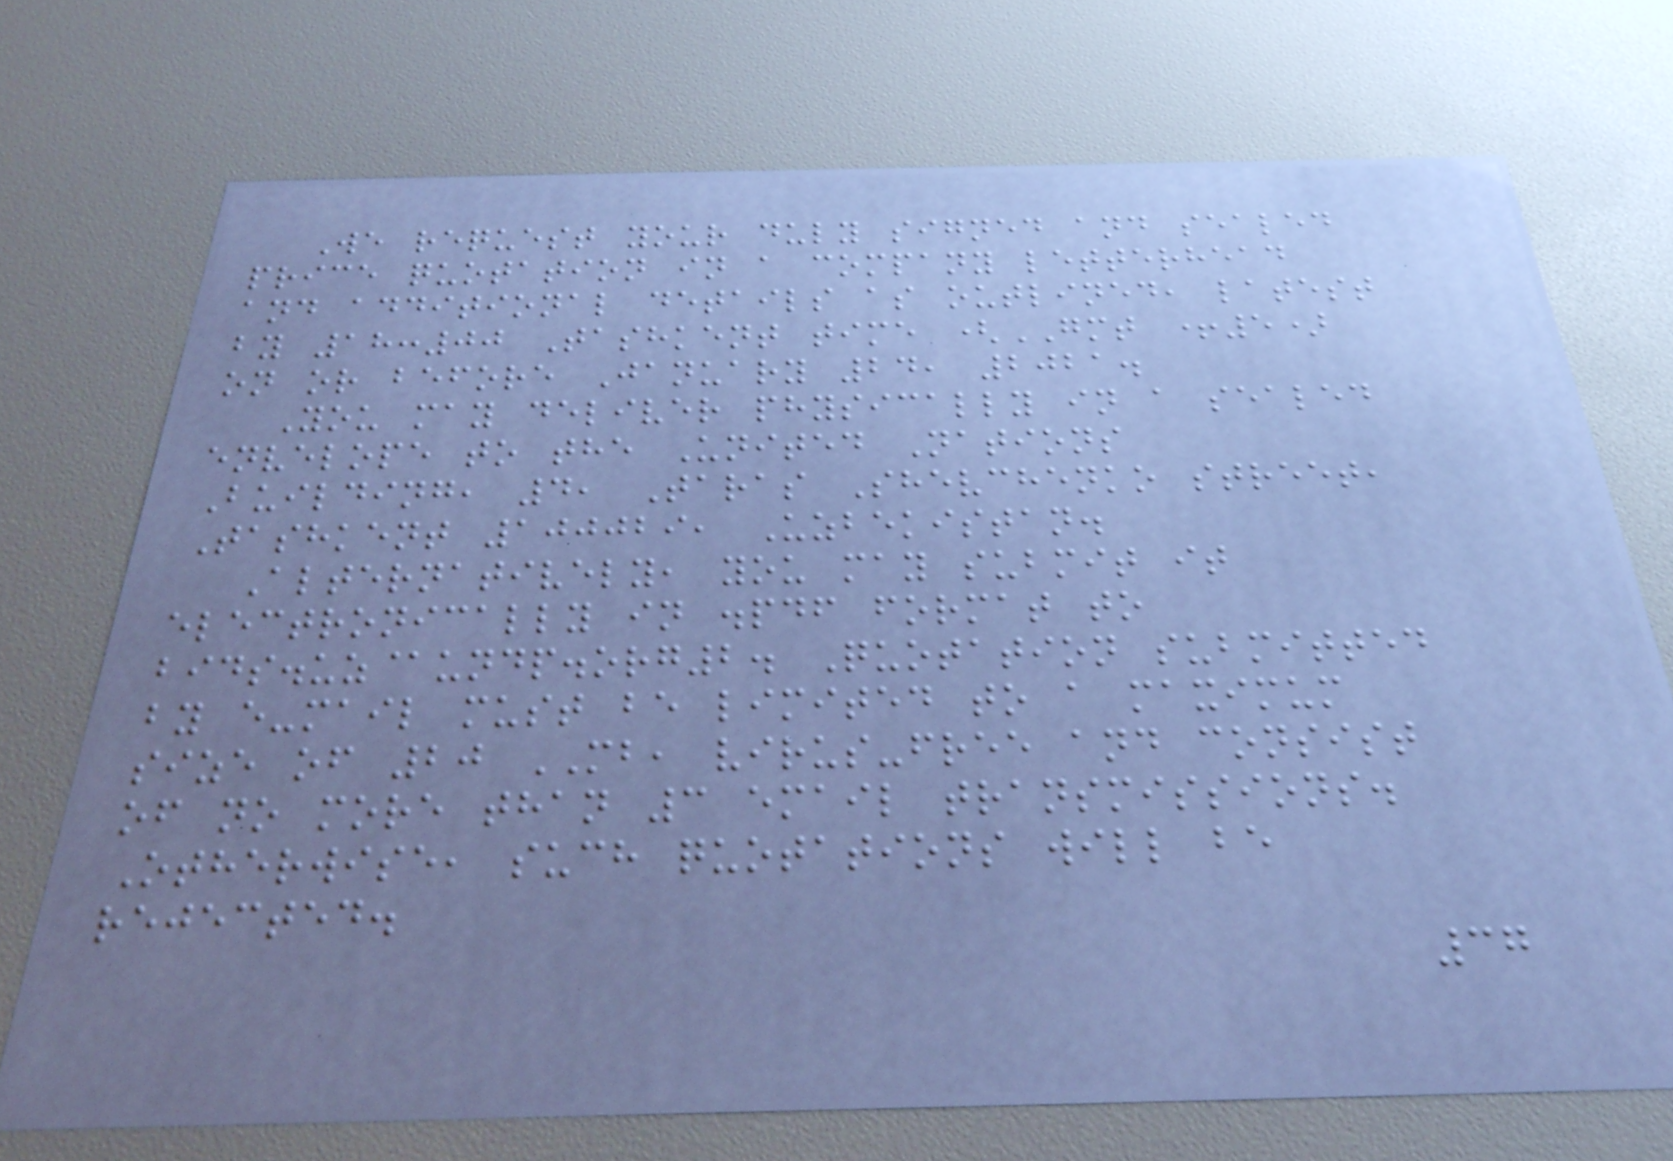We request your duly signed and sealed
price quotation in a company letterhead
and additional details as outlined, latest
by 18:00 Tashkent time (GMT +5)
on or before January 24, 2021.
You may deliver physically in a sealed
envelope to the United Nations
Building, 4, Taras Shevchenko street,
Tashkent 100029, Uzbekistan.
Alternatively, you may submit it
electronically in .pdf format to
bids.uz@undp.org2. Quotation submitted
by e-mail must be limited to a maximum
size of 20 MB, virus-free and consist
of no more than 3 email transmissions.
Otherwise, such quotations will be
rejected.
37
